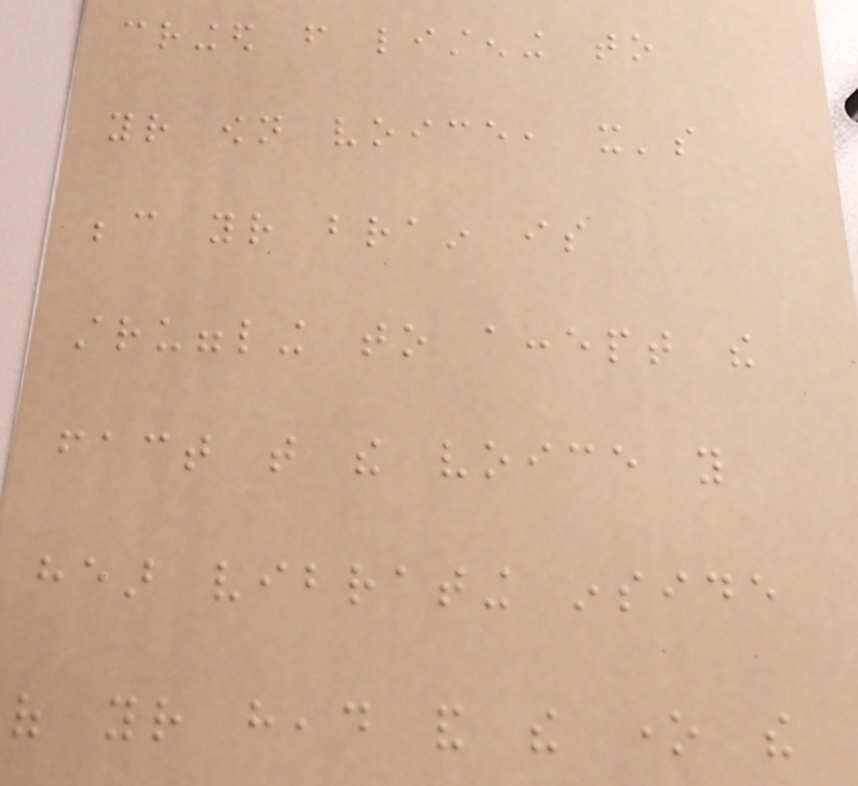cringed from listening to
your own voice, it's
because your brain is
struggling to accept the
fact that the voice you
hear vibrating inside
of your head and the one the
